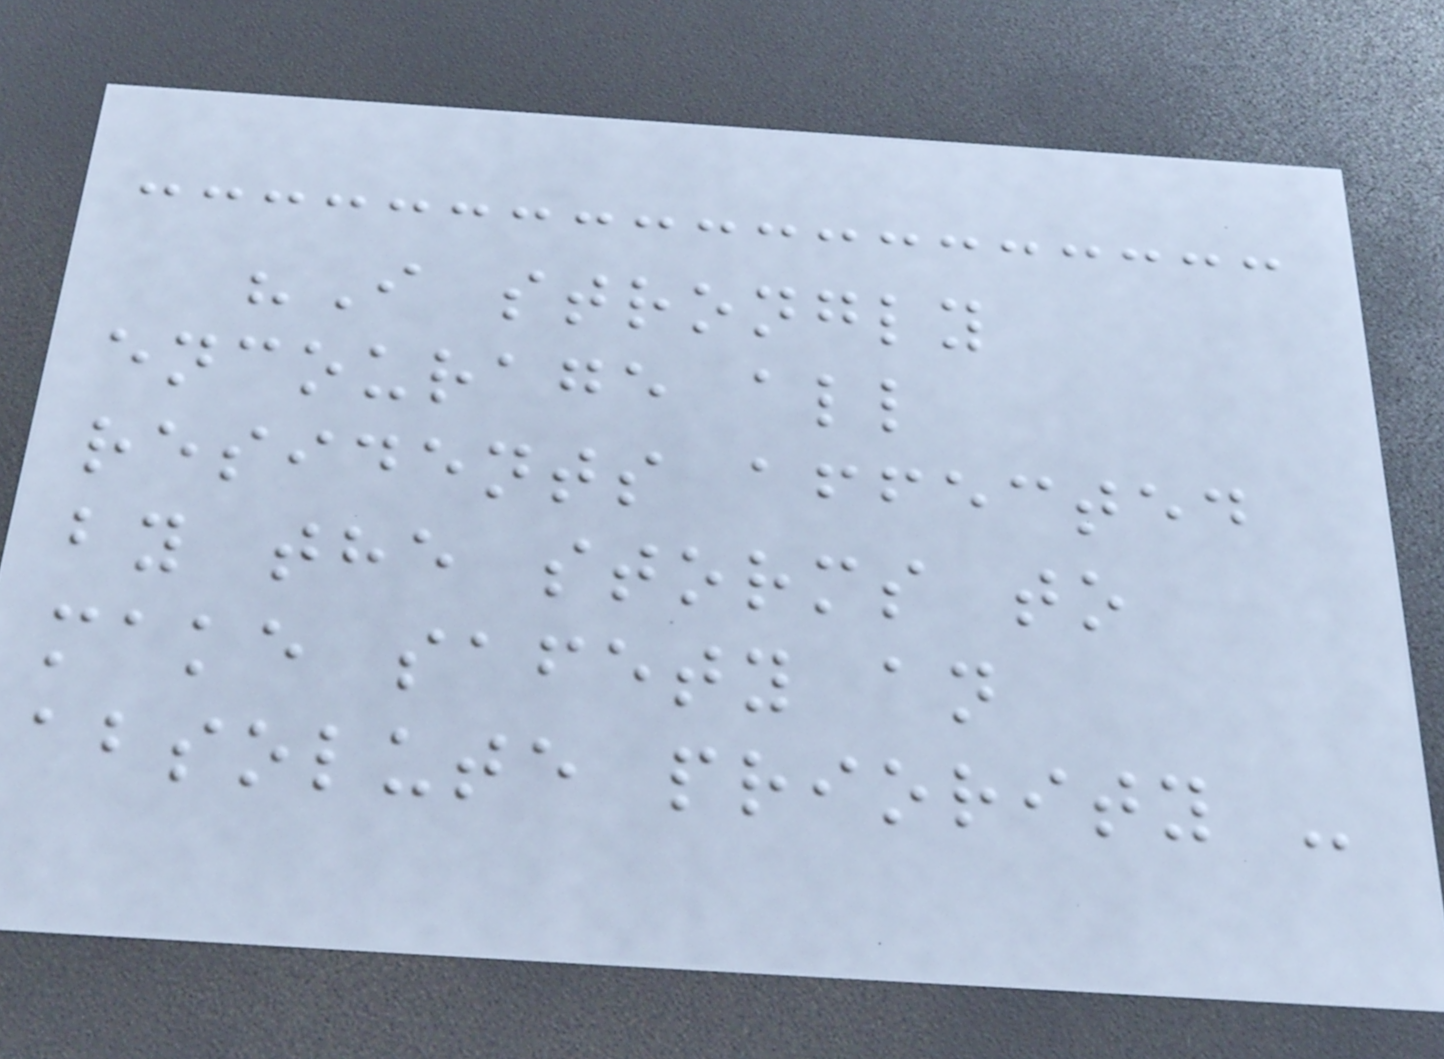"I strongly
encourage all
residents affected
by the storms to
make safety an
absolute priority -
